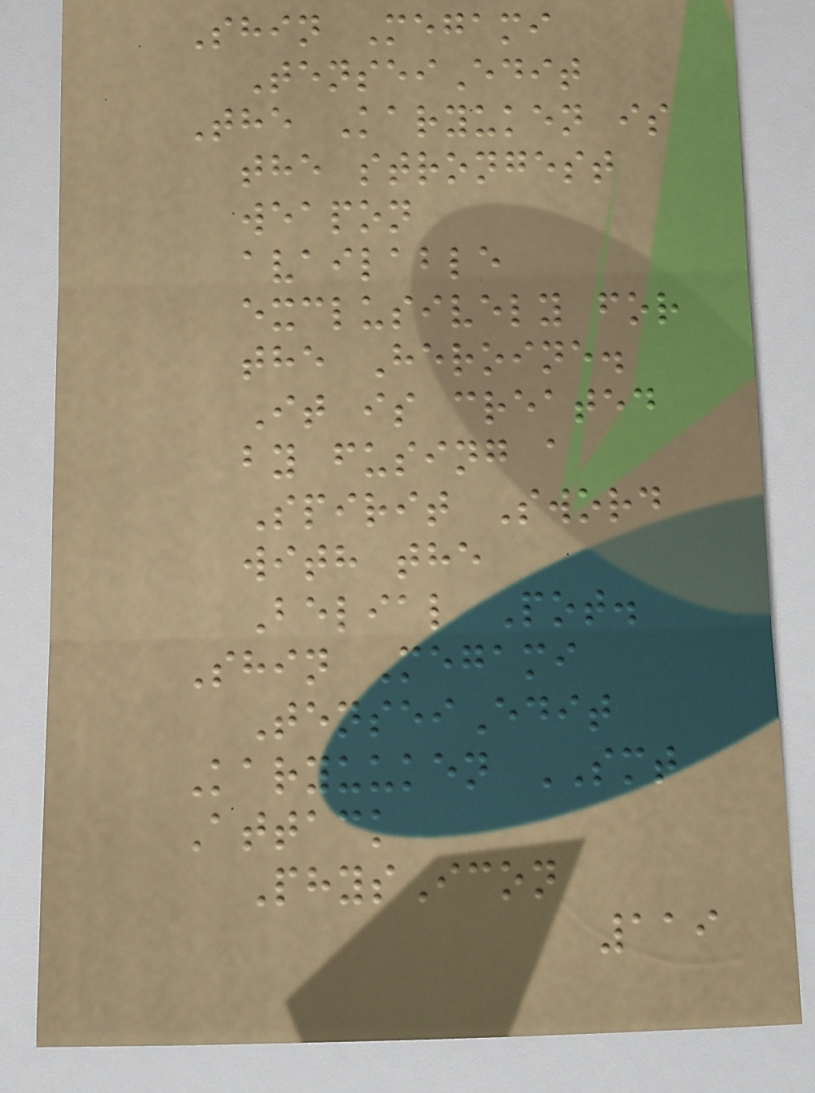Shin Megami
TenseiEdit
The Karyuken is
the strongest
weapon
available
exclusively for
the Heroine.
It is created
by fusing a
Spirit Sword
with the
Belial Pot.
Shin Megami
TenseiEdit
Karyuuken SMT
Attack
PhysIcon
119
